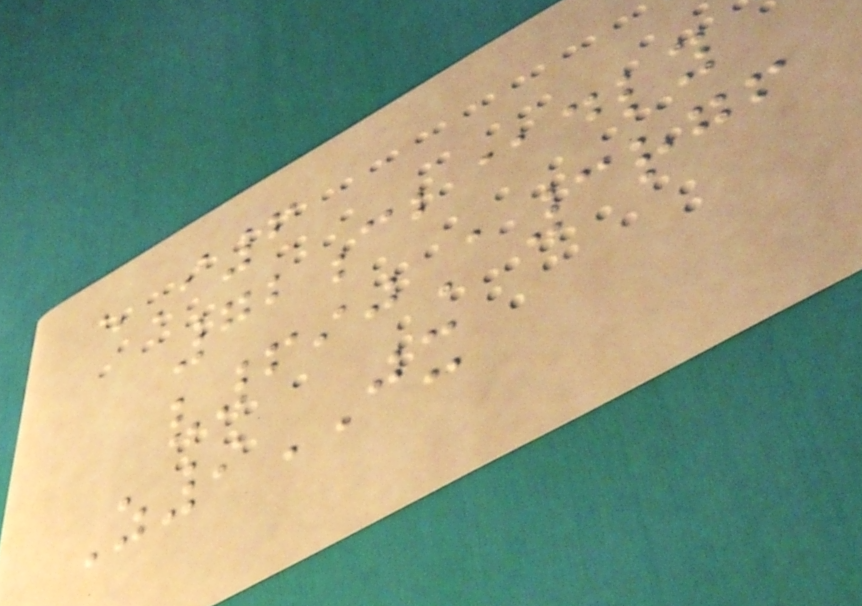eI6
72cb@dly
v690A3rgf
Z9JX
